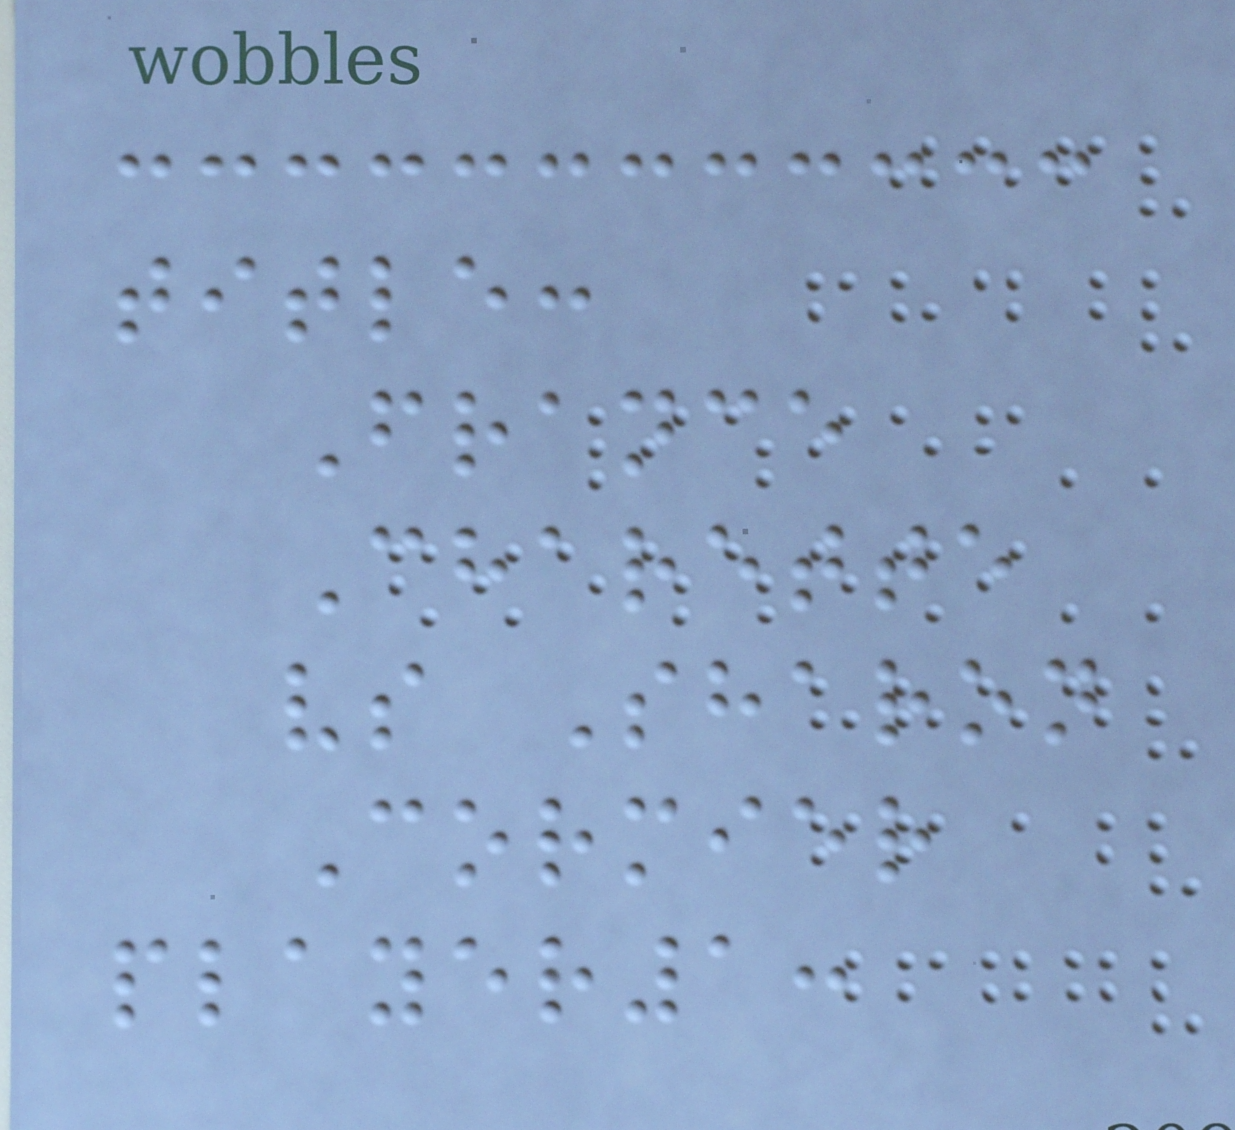title:
France
Charette
vs Sharon
Cormier
player1:
